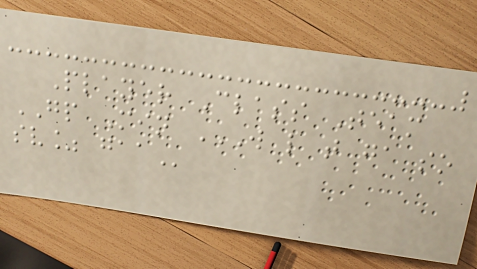Player Class Team
GP Min W L T GA SO
SV% GAA
